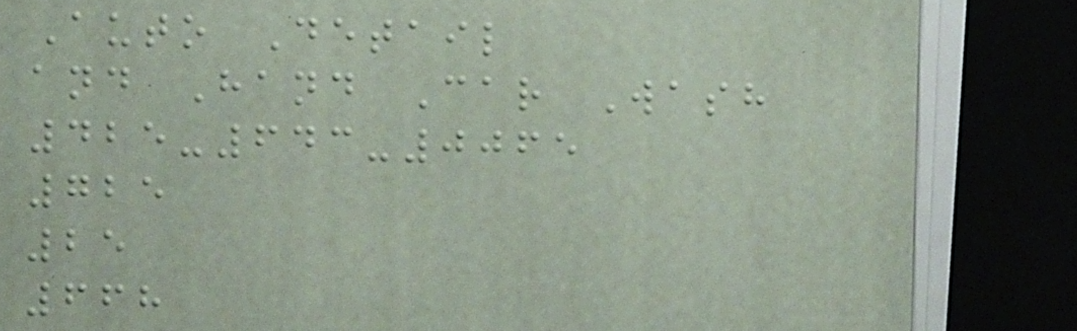Auto Detail
and Hand Car Wash
425-643-0065
725
25
668
